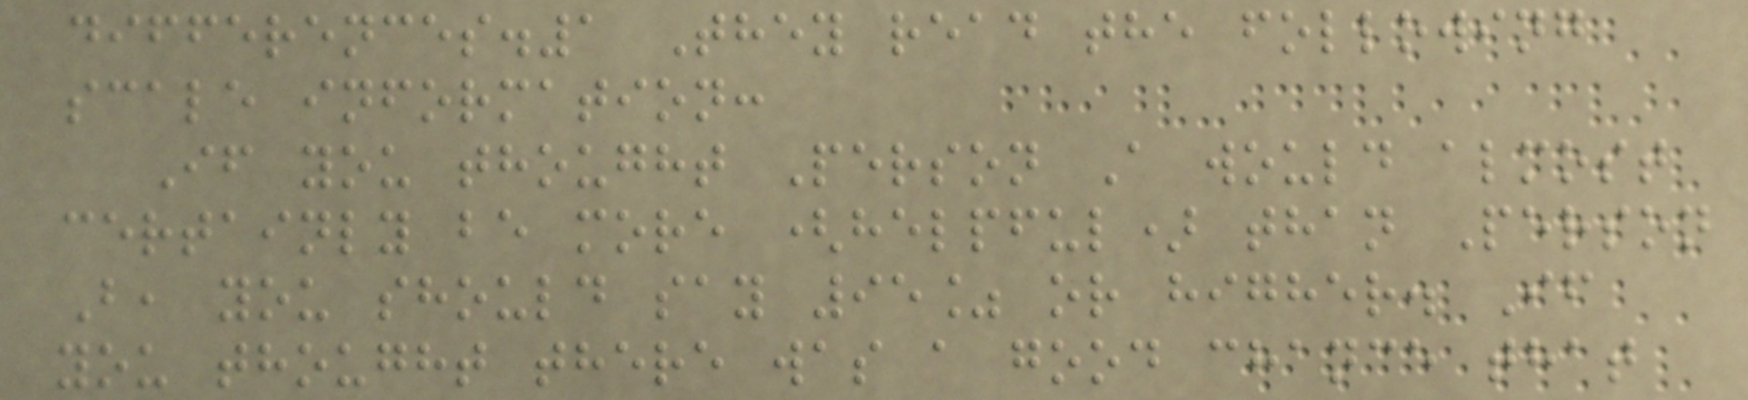differences.1 They read the following
scale information:
If you thought Person A would almost
certainly be more (helpful) than Person
B, you should say 95% or higher. If
you thought there was a good chance that
